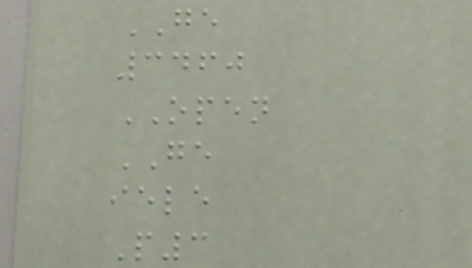GE
3460
OPEN
GE
iele
P3
